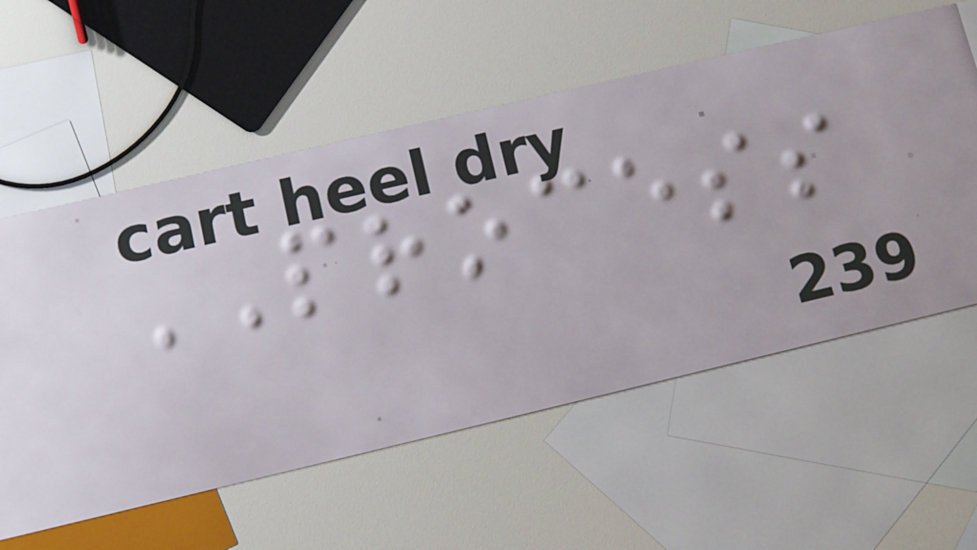PROCESS
